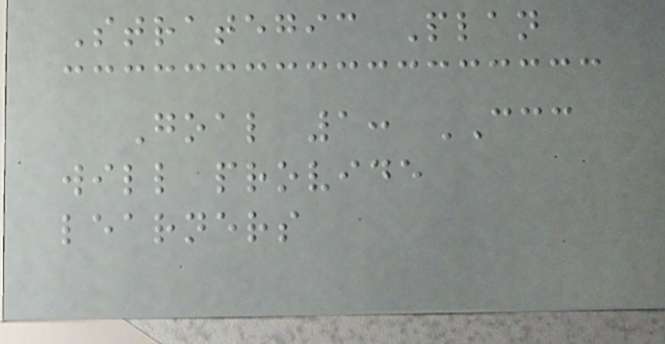Strategic Plan
Goal 1: CCC
will provide
learners
